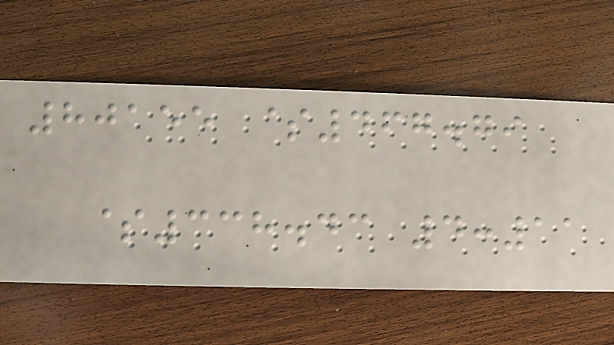80155 $467.79
$338.43 4:11
